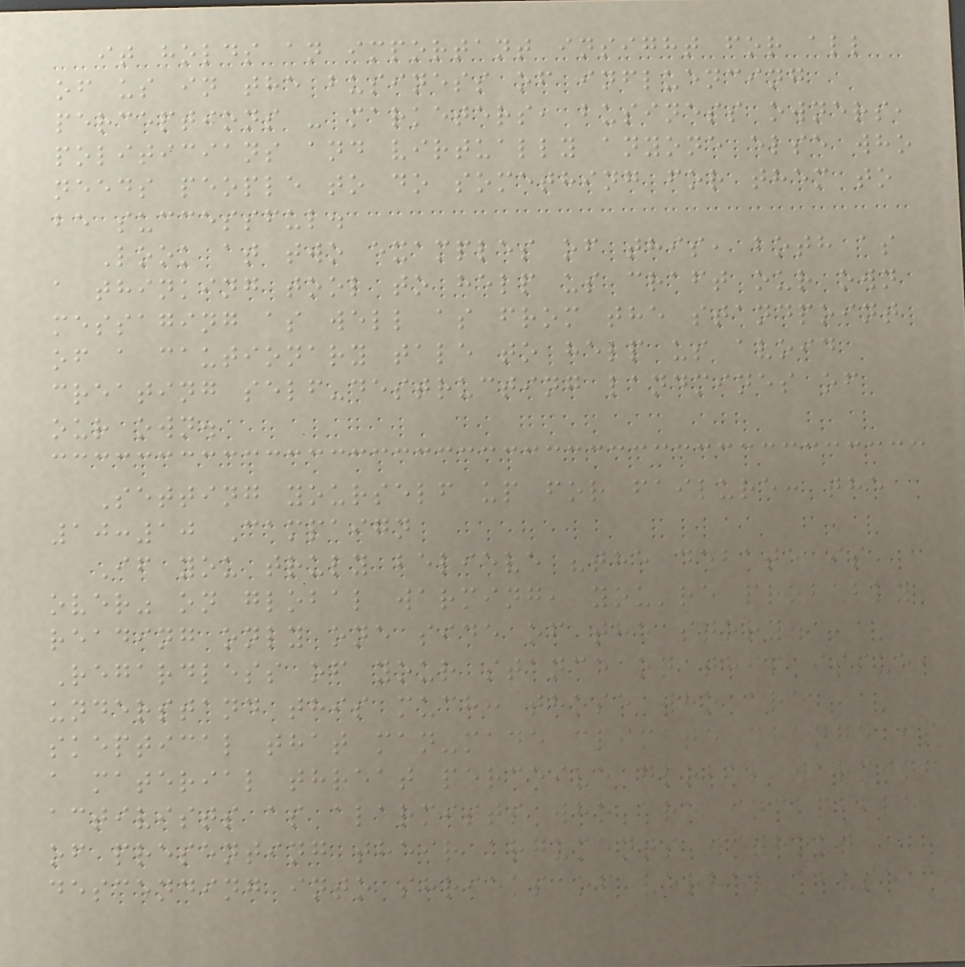it holds an important insight for all
of us in the business of influencing
perceptions - marketers, business owners,
politicians and virtually anyone else who
needs people to do something for them to
be successful.
Look at two examples of this, both as
a thinking tool to help us craft our own
messaging as well as from the standpoint
of a cautionary tale to help us avoid
creating self-destructing landmines of
our own.
Setting yourself up for failure: the
10:10 Campaign
If you truly believe "the debate is
over" on global warming, you're probably
reading only one side of the story.
Regardless of your stance on this issue,
understand this much: those who are
skeptical that man-made climate change is
a material threat perceive global warming
activists as alarmists who are incapable
of presenting their arguments without
descending into shrieks of verbal abuse
